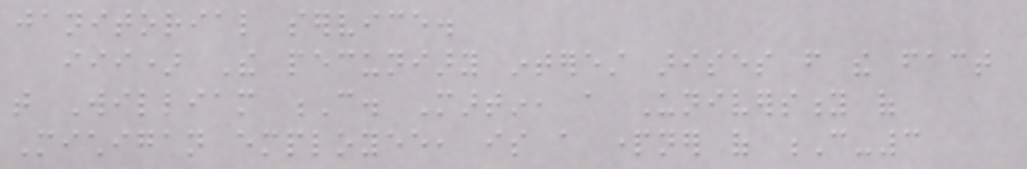janitorial service.
iii) The pecuniary interest arises from the fact
that William C. Martin, a University of
Michigan employee, is a partner of C-3
